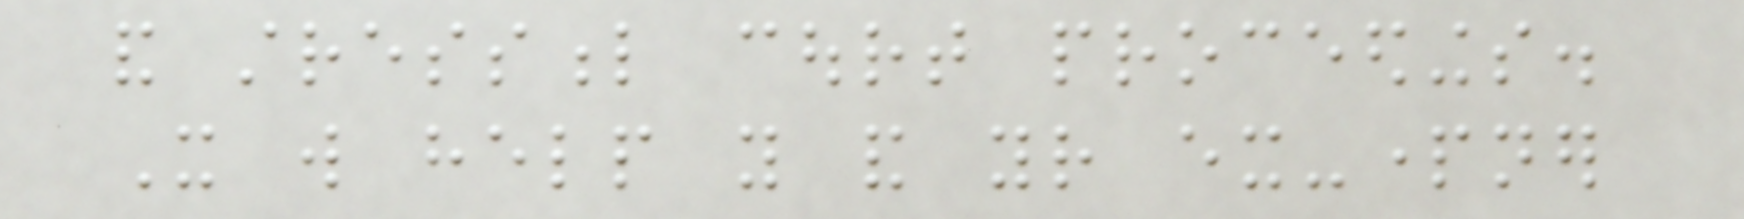and stressful court proceedings.
It will help you and your ex-partner
